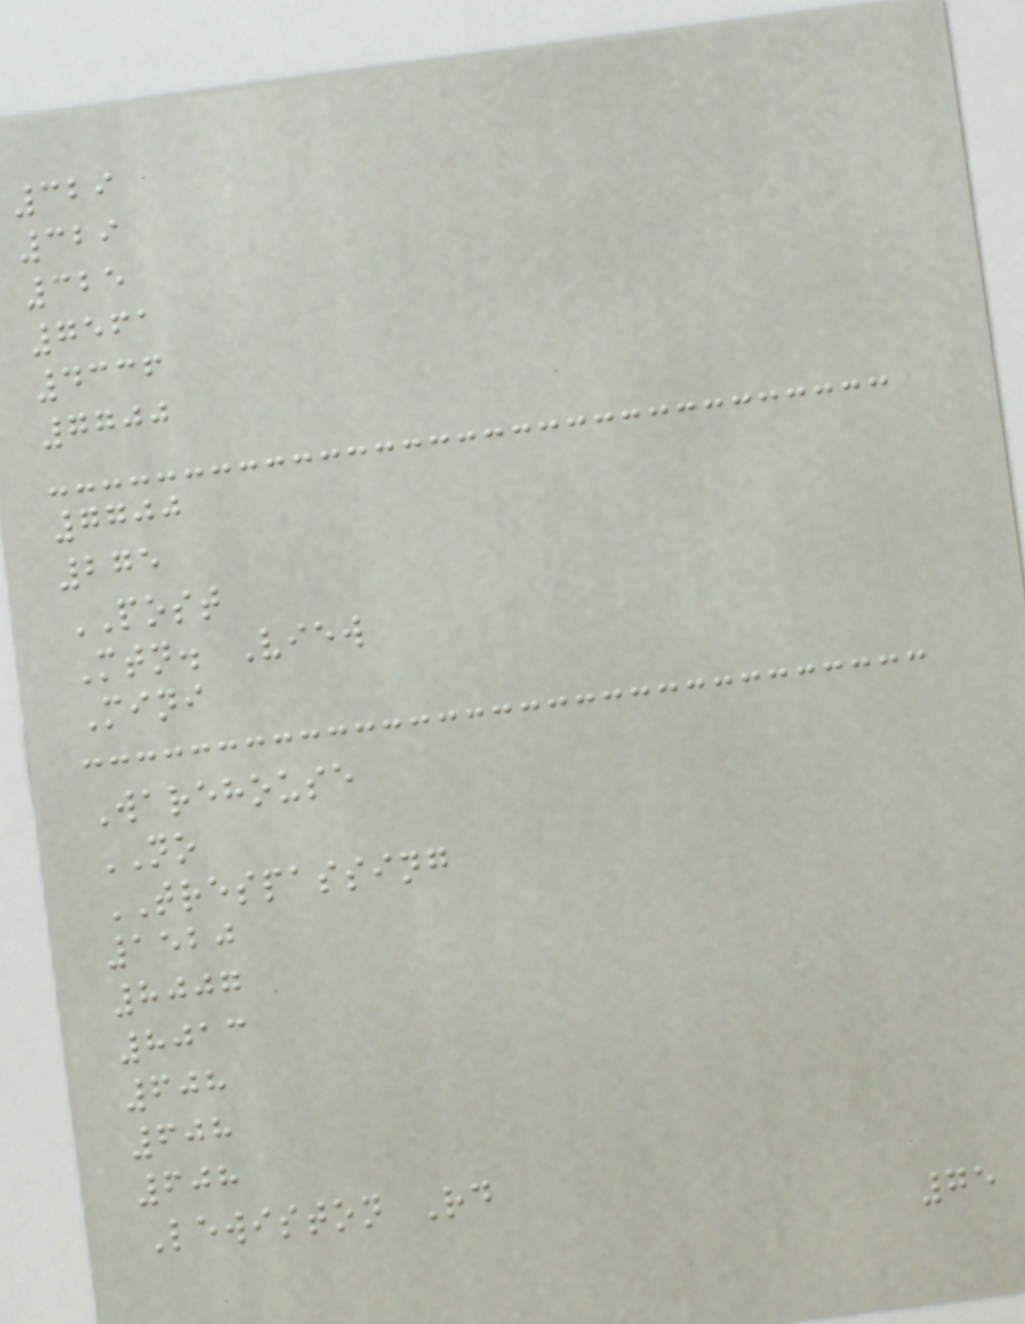329
329
325
7561
4336
7700
7700
275
POST
Mtn. View
Mini
Warehouse
NO
TRESPASSING
1520
8007
8013
608
608
608
Lewiston Rd
75
